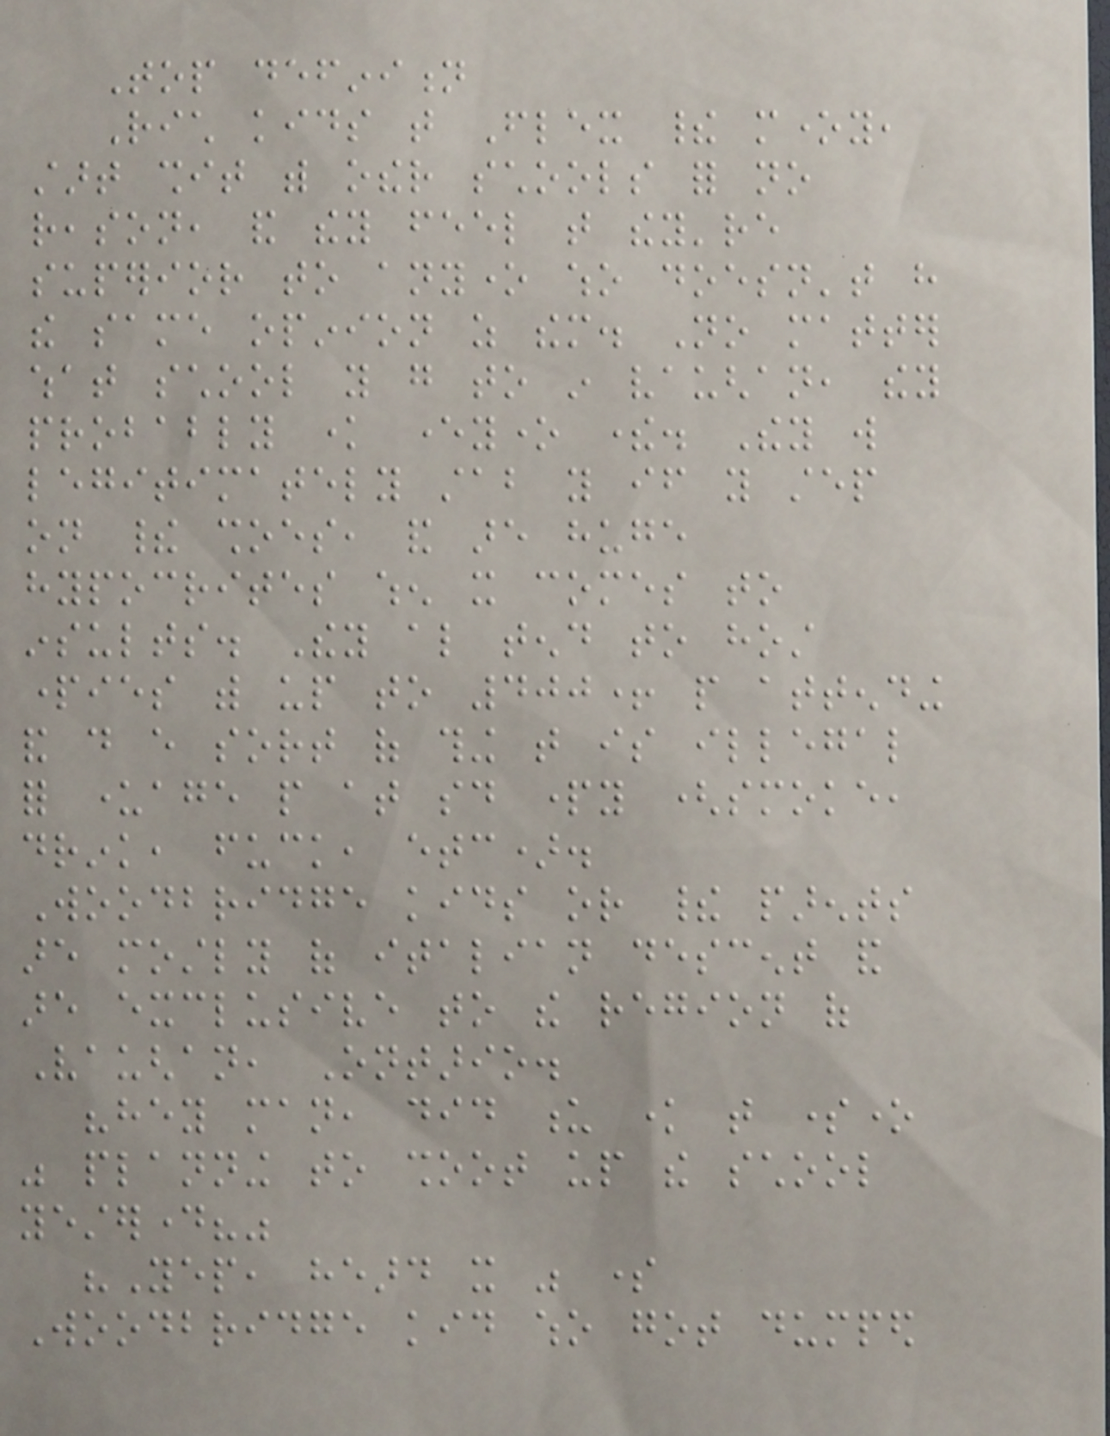Top definition
Rich kids that Flex their money,
start shit with other schools for no
reason, and they feel that they're
superior to anyone who doesn't have
the same opinion as them. No matter
what school you go to in vaughan, they
probably know everyone there. They will
legitimately stab you if you step
on their shoes, and are huge
hypocrites when it comes to
insults. They also tend to host
parties with up to 400+ people attending
and do every sort of thing that is illegal
for underage people at said party (smoke,
drink, fuck, etc).
Woodbridge kids or their parents
are mostly of italian descent and
are exclusive to the region of
Vaughan, Ontario.
"hey man, did u know that someone
was planning to shoot up the school
yesterday?"
"Yep, heard it was some
Woodbridge kid who got dumped
